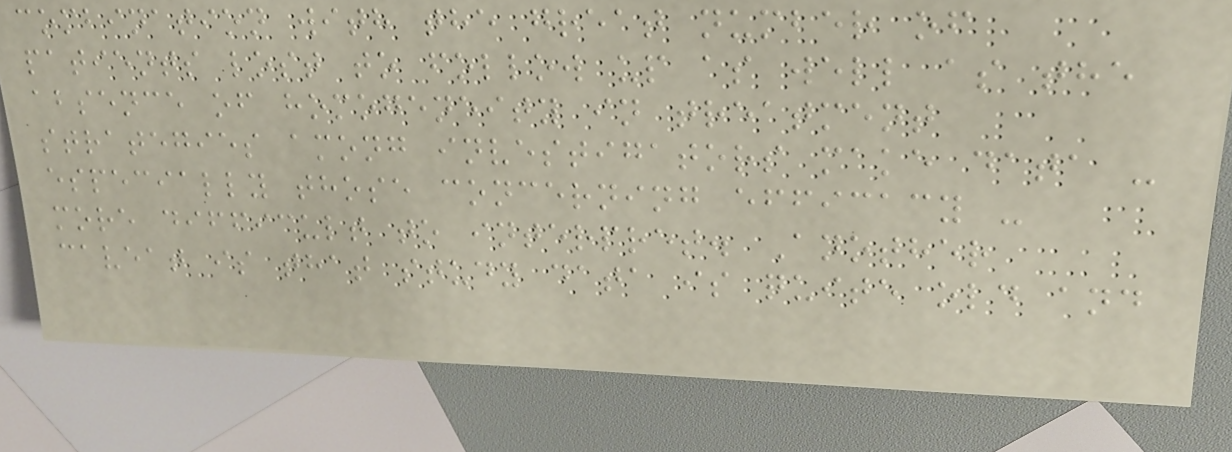combination with the great number of
patients lost to follow up as well as the
absence of homogeneity in treatment
strategies among investigators make data -
especially those concerning efficacy -
more difficult to interpret. Another
caveat is that study data is quite old and
